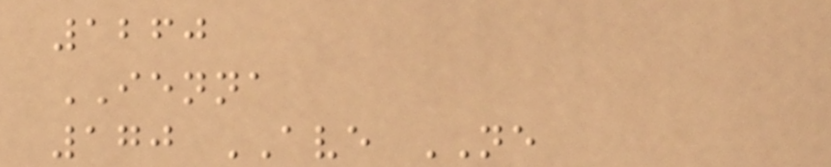1260
IENNA
170 AVE NE
